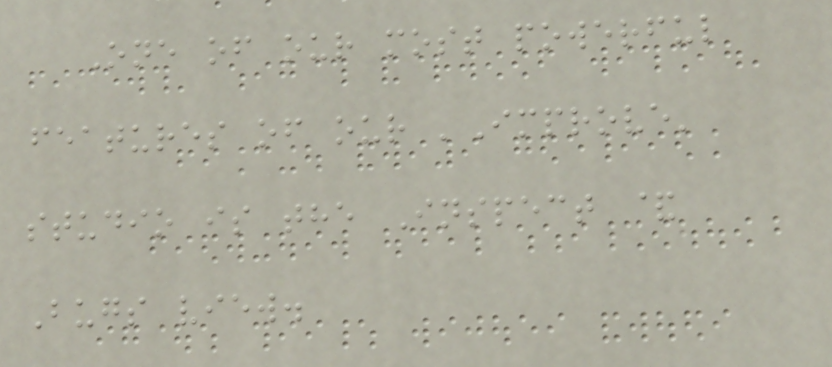One of our most powerful
features of our 'Improve'
studio is the Inspect &
Bugs view.
